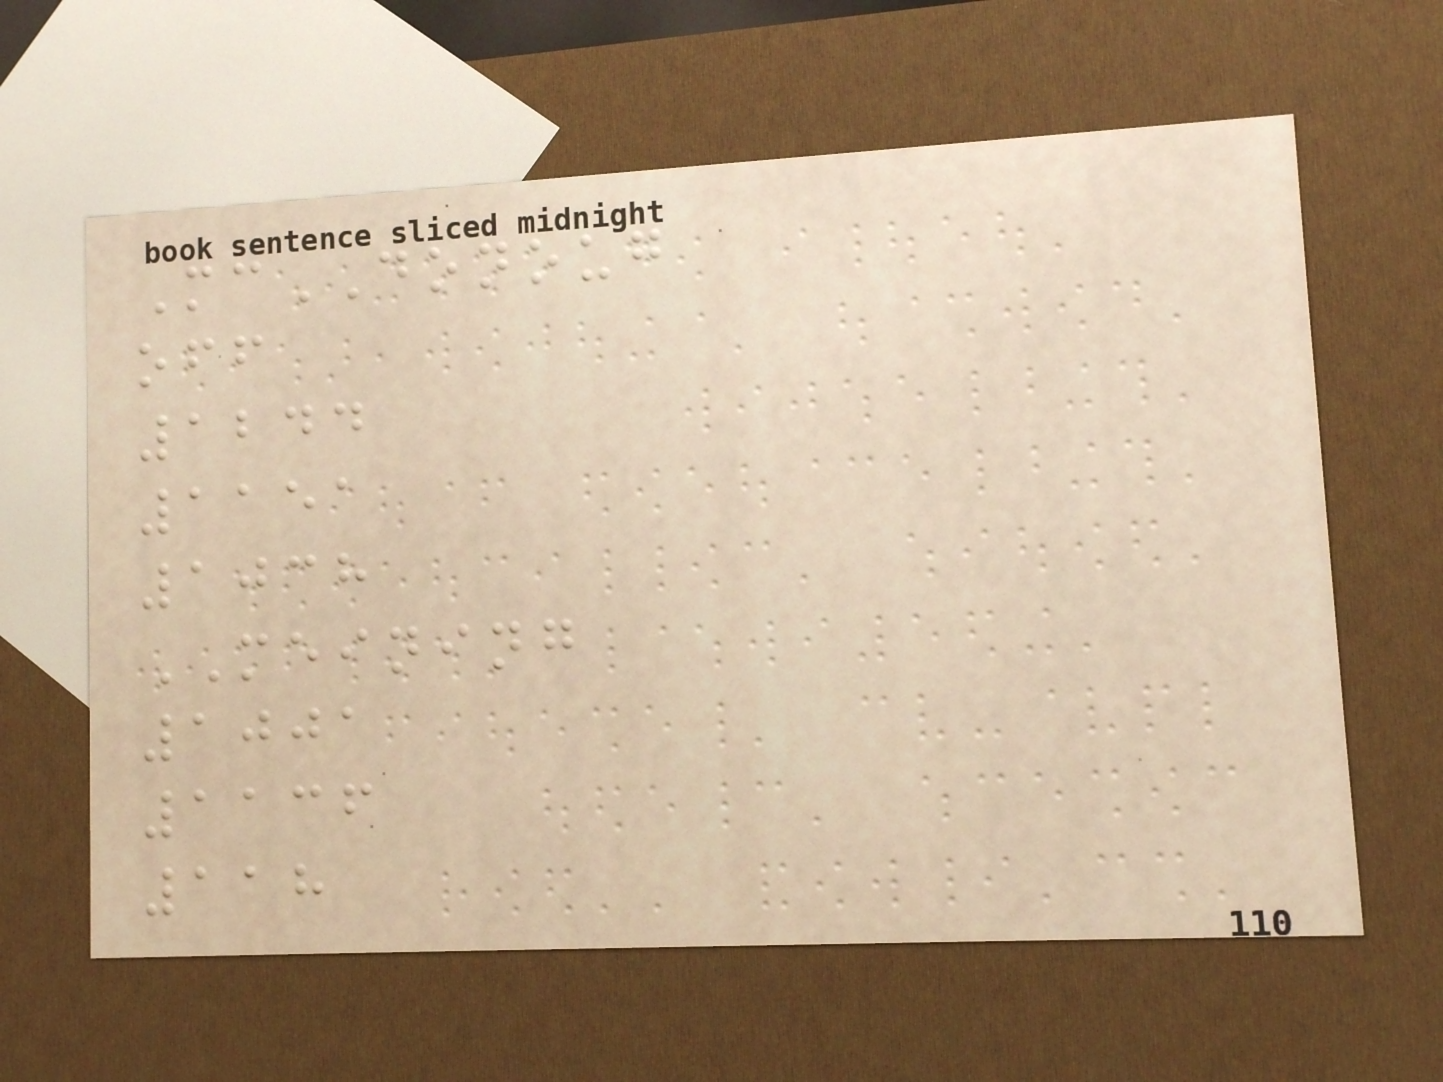McDONOUG
off
1244
1151
1038
MEINING
1001
1136
118
